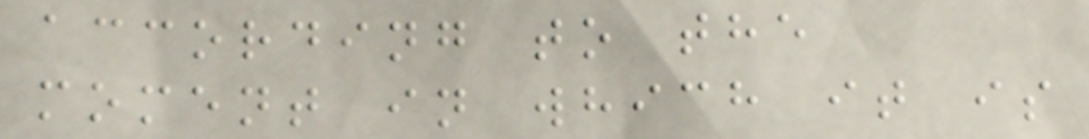according to the
moment in which it is
